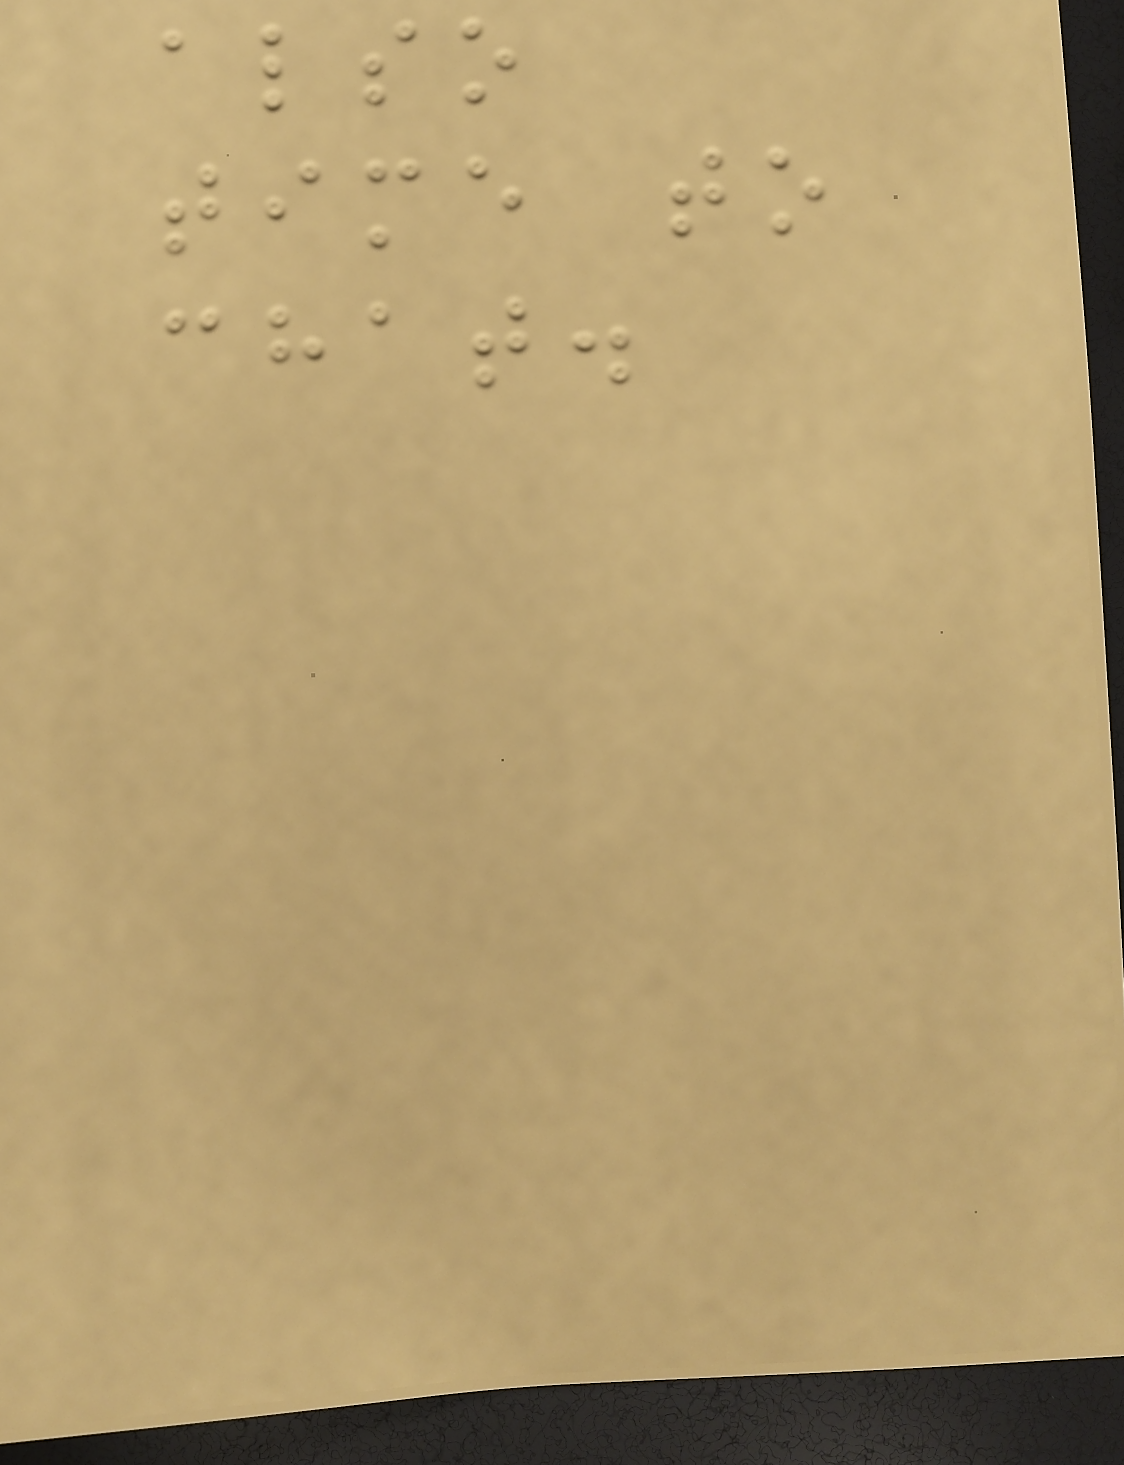also
time to
chat.
